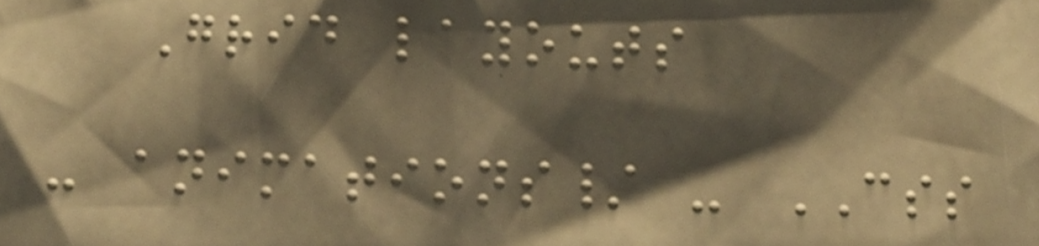Grid layouts
- animations/ - CSS
